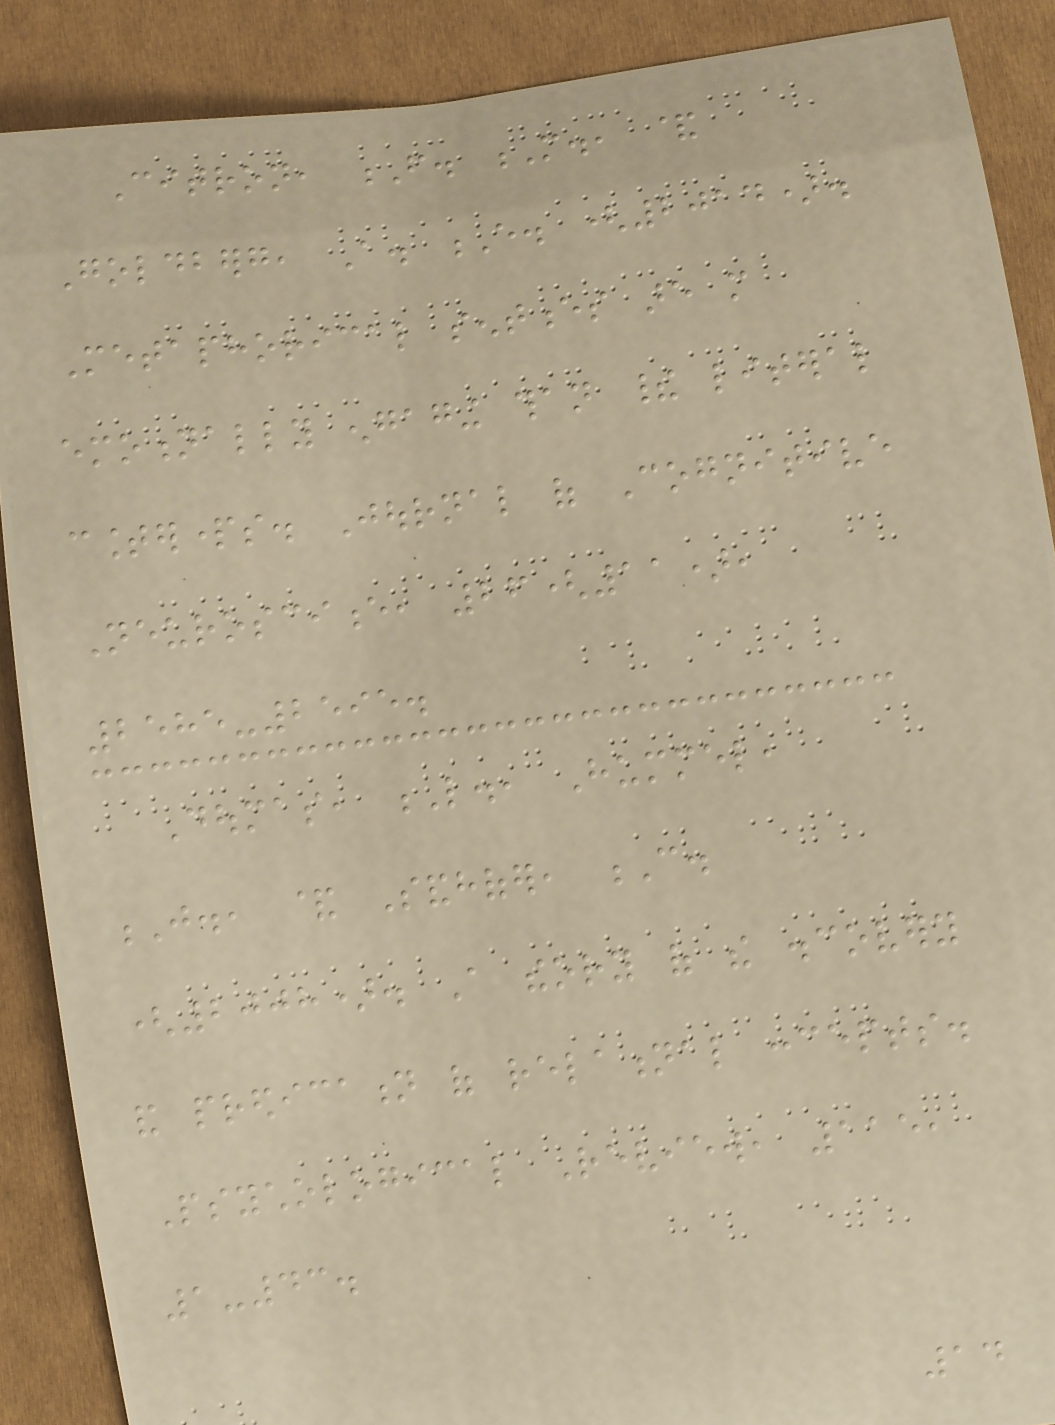Citron, F. M., &
Goldberg, A. E. (2014).
Metaphorical sentences are more
emotionally engaging than their literal
counterparts. Journal of Cognitive
Neuroscience, 26(11),
2585-2595.
Doumas, L., Hummel,
J., & Sandhofer, C.
(2008). A theory of the discovery
and predication of relational concepts.
Psychological Review, 115,
1-43.
14
